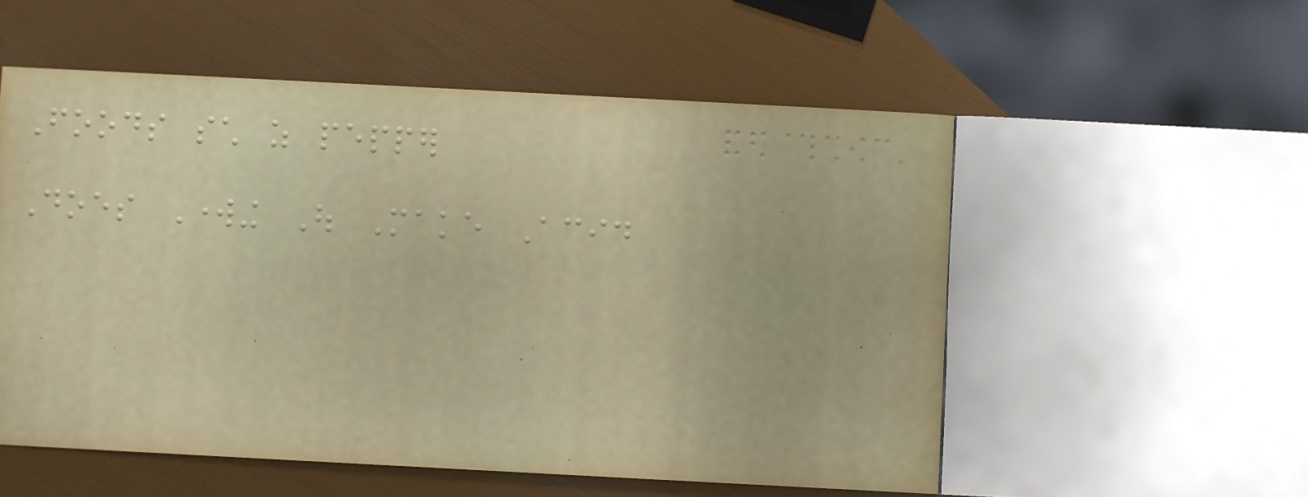Foods such as pepper
Does Working Out Make Acid
